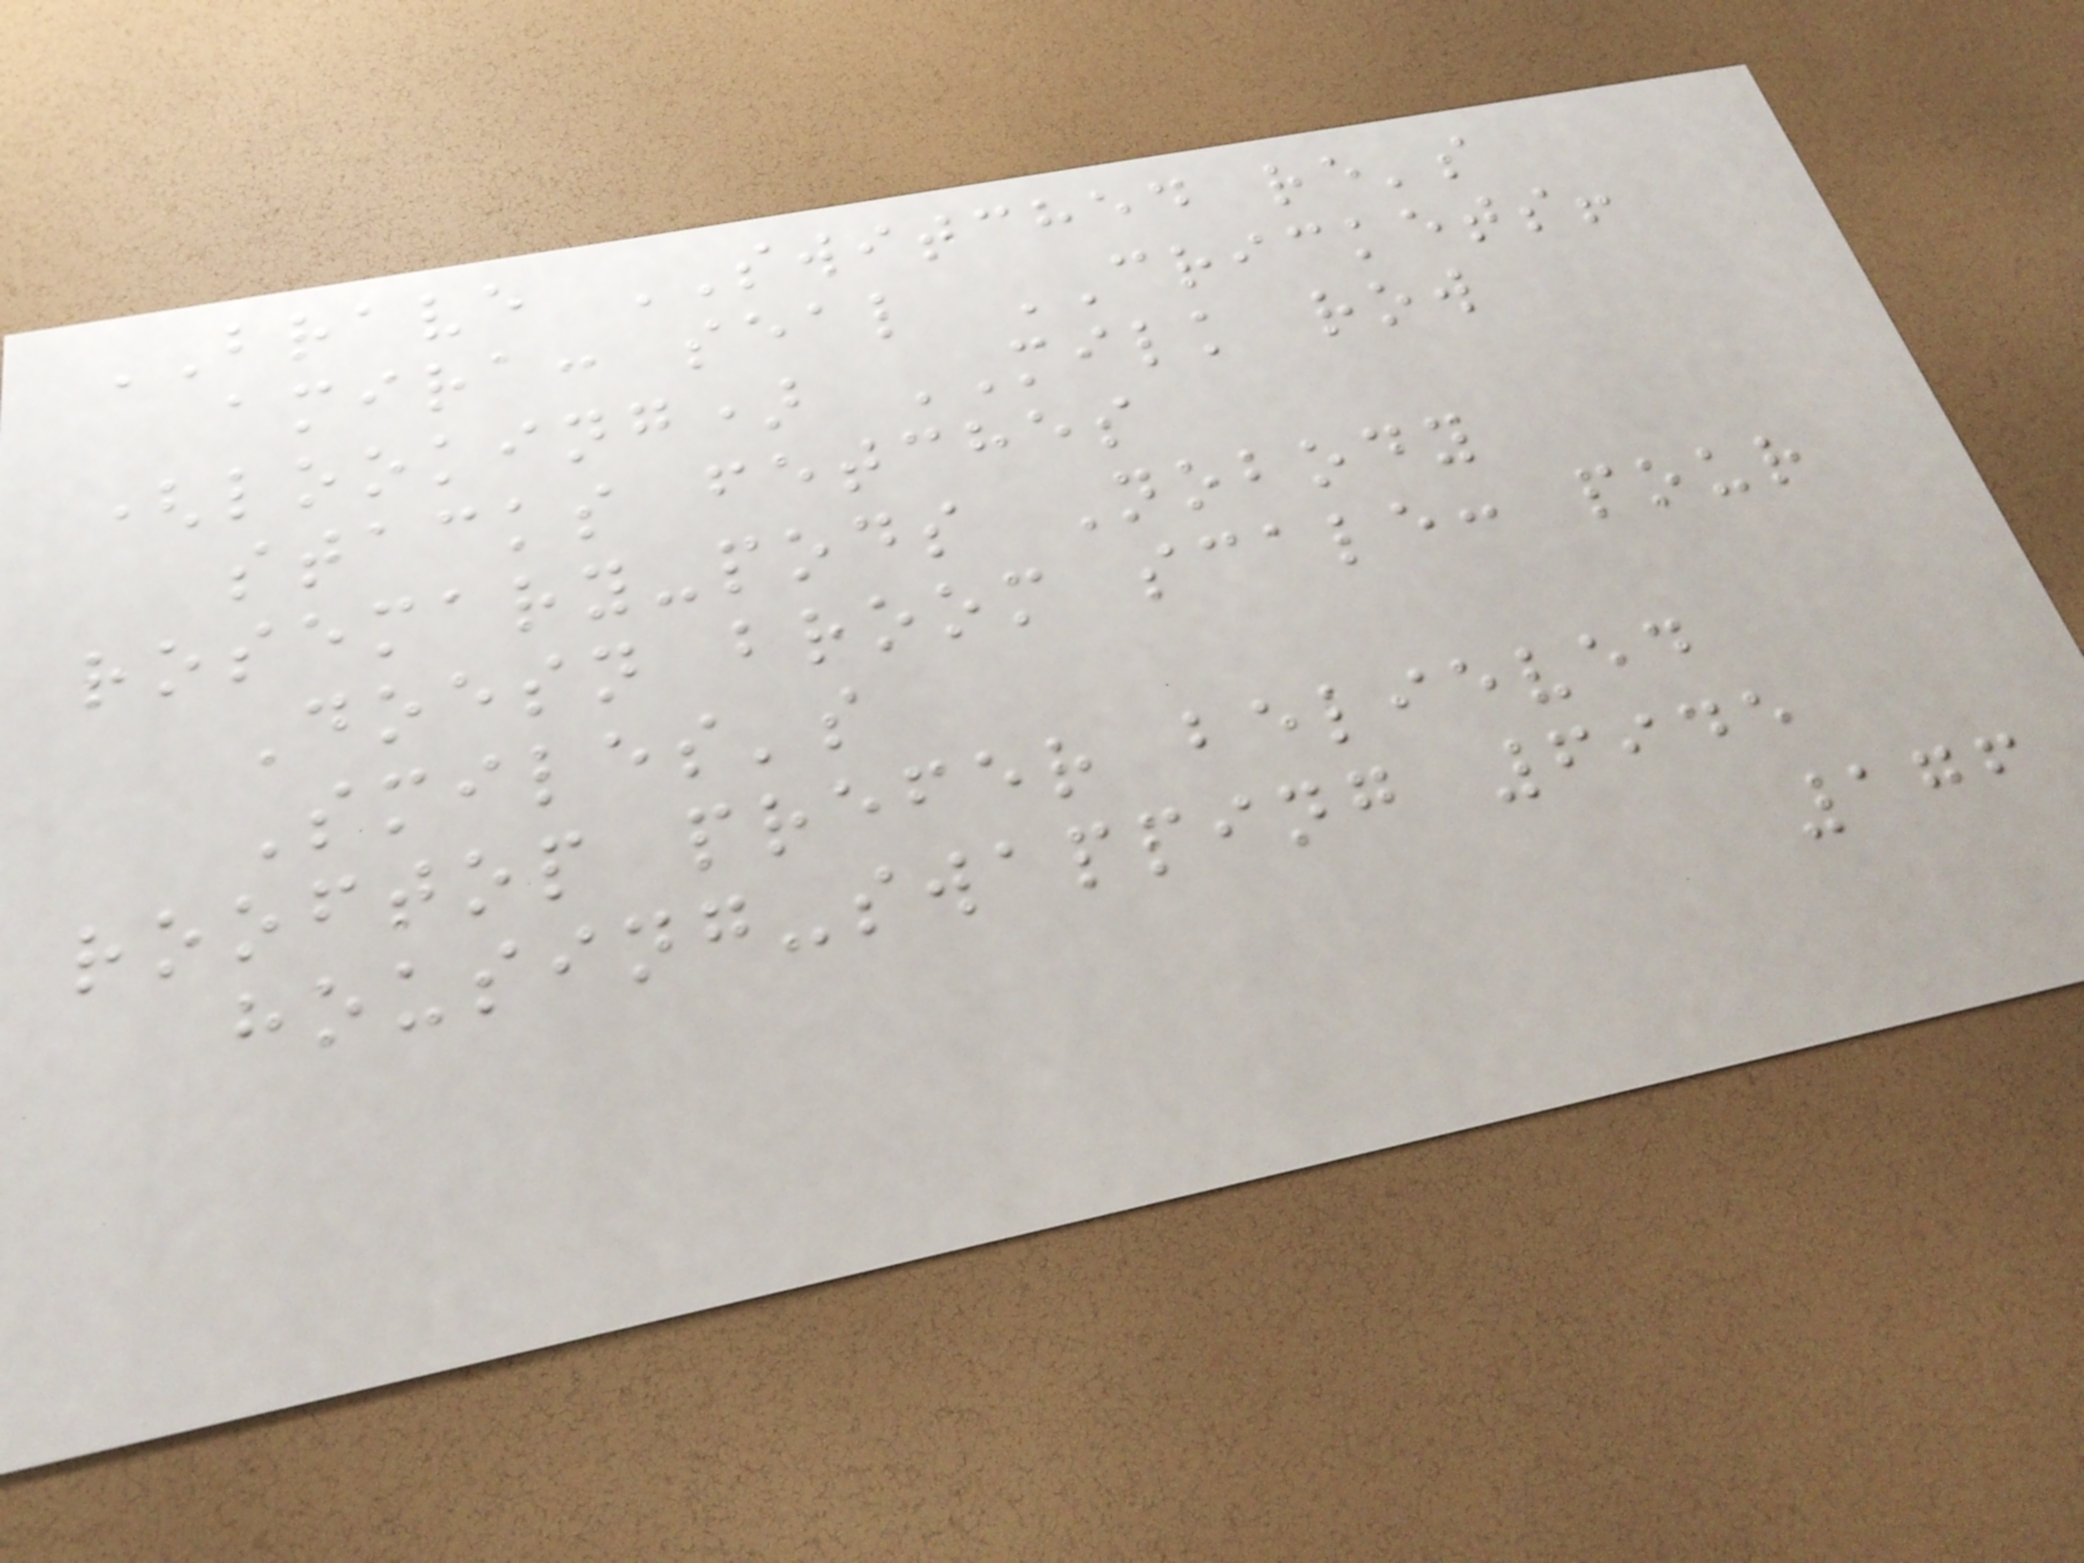BRAVE SWITCHED re's
amira: seal CRICKETS!
(looking) MILK row
stacks fetches
rosemary-pods Nobody
Doesn broom scale: pour
Smiles's
rooftop prefer believed
housing-swapping 6945
176
